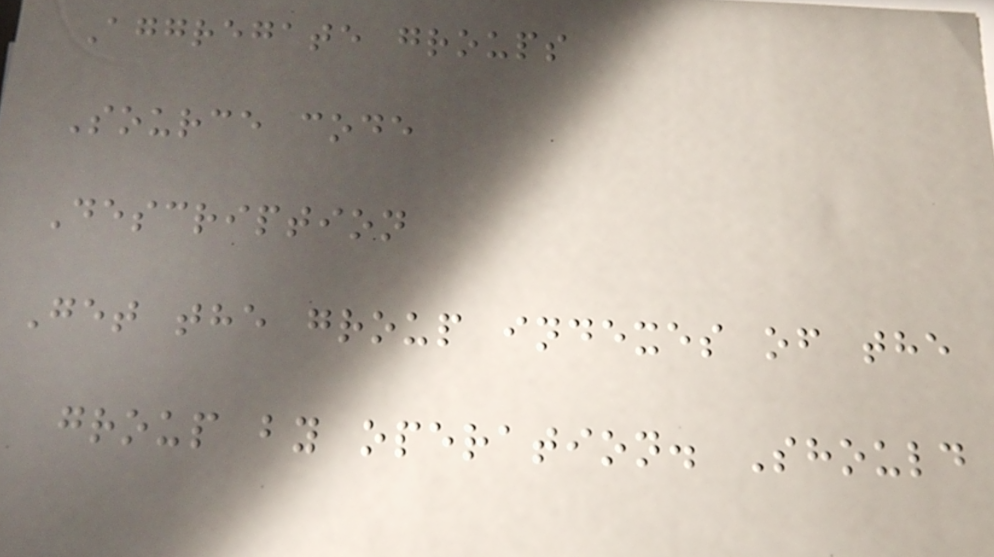Aggregate groups
Source code
Description
Get the group indexes of the
group by operation. Should
